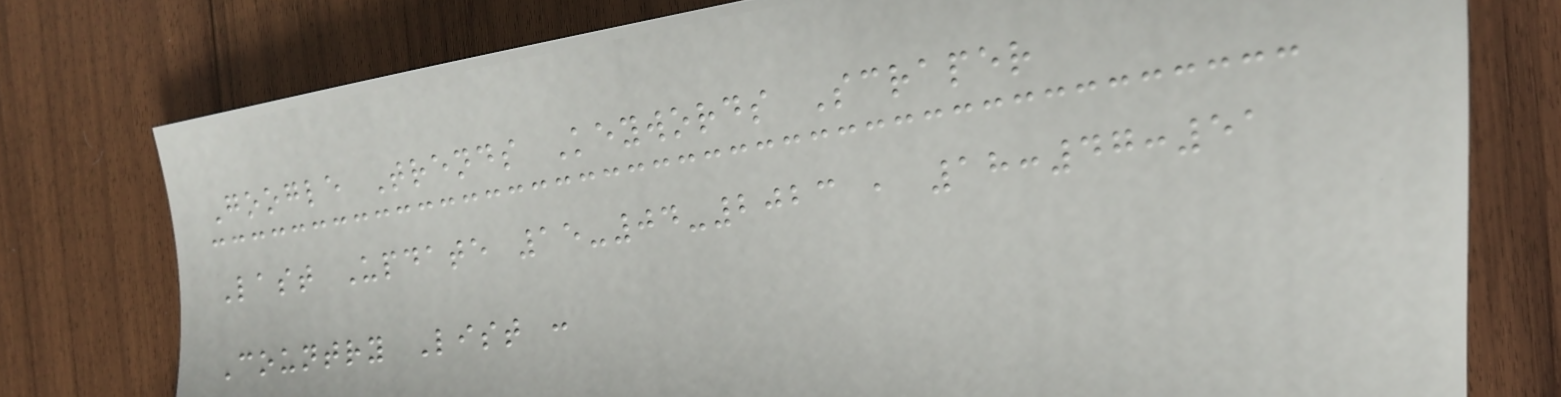Google Trends Keywords Scraper
Last Update 15-04-2023 , 18:47:51
Country List :
